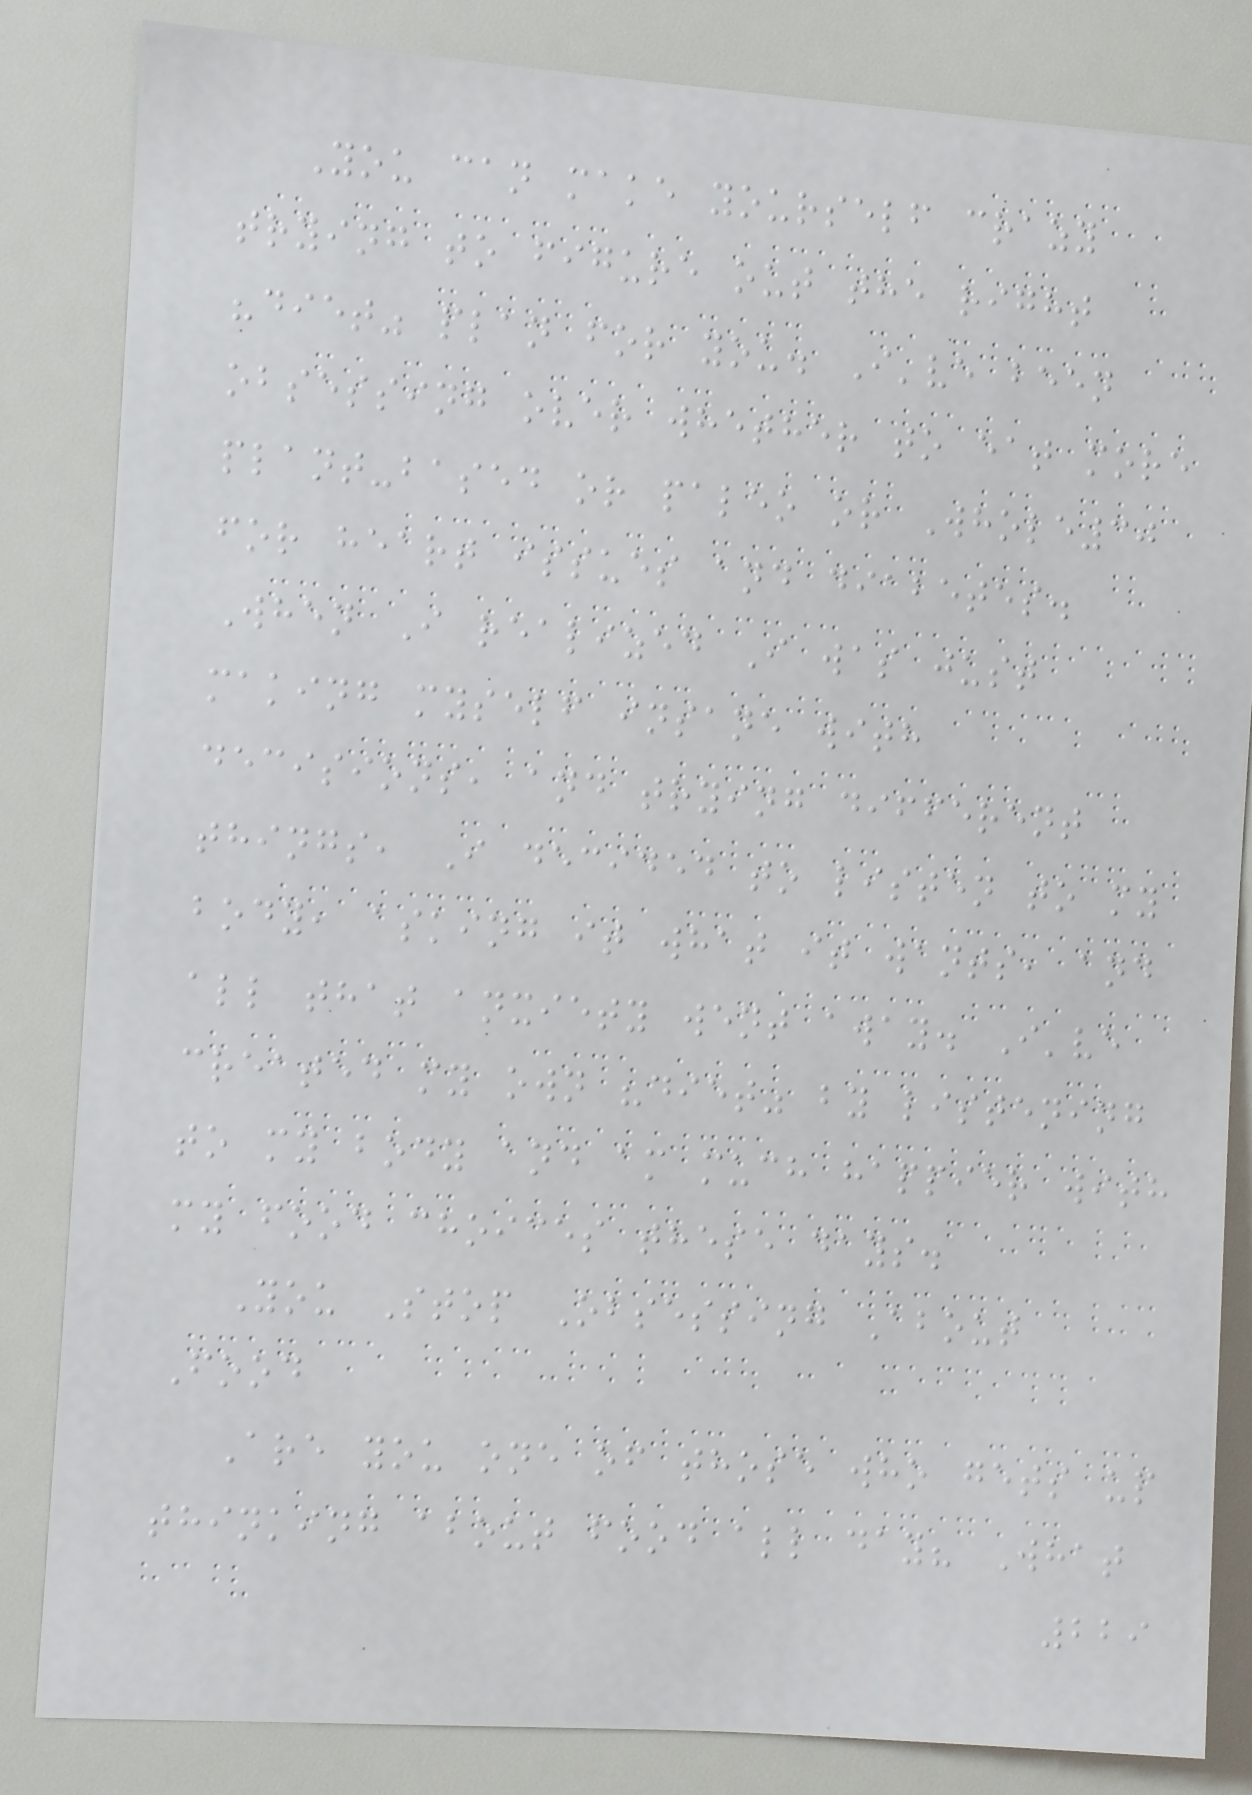You can make yourself crazy
trying to figure out the right
"diet" plan for you. I've been
obsessing over whether to eat more
plant-based or paleo or Whole30
for heart issues and diabetes.
When I realized I was just
making myself insane with
decisions, and trying different
things, I decided to listen to my
body, asking it what it wants, and
all that anxiety went away. I've
created my own "diet" by listening
to my body and am much happier with
my food choices these days.
You Stop Obsessing About
Food
Are you one of those who gets up
thinking about food all day? What
229
